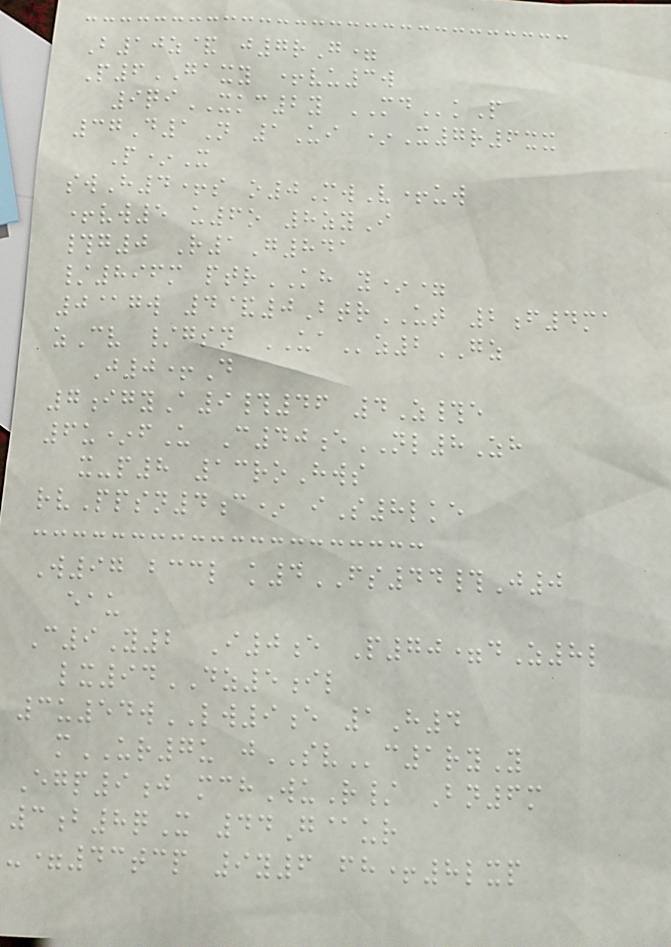B10z& j7rG=
P6GAXY +vu3w
9qiXKC2y MDkP
37D1N 1Ui *X7r6xx
P*X
swH4+s o0MwV+uw
+vw5 u6o 8zyI
#g0 R1G841
/896m ptrKH y*=
0@gw 4&0BtrUT 2f4ma
zCv /gsn UAz2GZ
J0+D
7igyA9#46 4Z#e
6u*fU C40eNL8Zh
x-p8 13roHws
rvPpsn4c* iS8lke
W97 bccl k4FS44#J0
eau
C9Y2 I0e P70=dZ8l
lx94DZ5il
3u54wLW9e 1H4
mUR7u jSVc1ryY
Egp9j mchWuR/ Bn6m
3b8qX 44G@ur
-=43tcp 9y6 fh+8lxp
